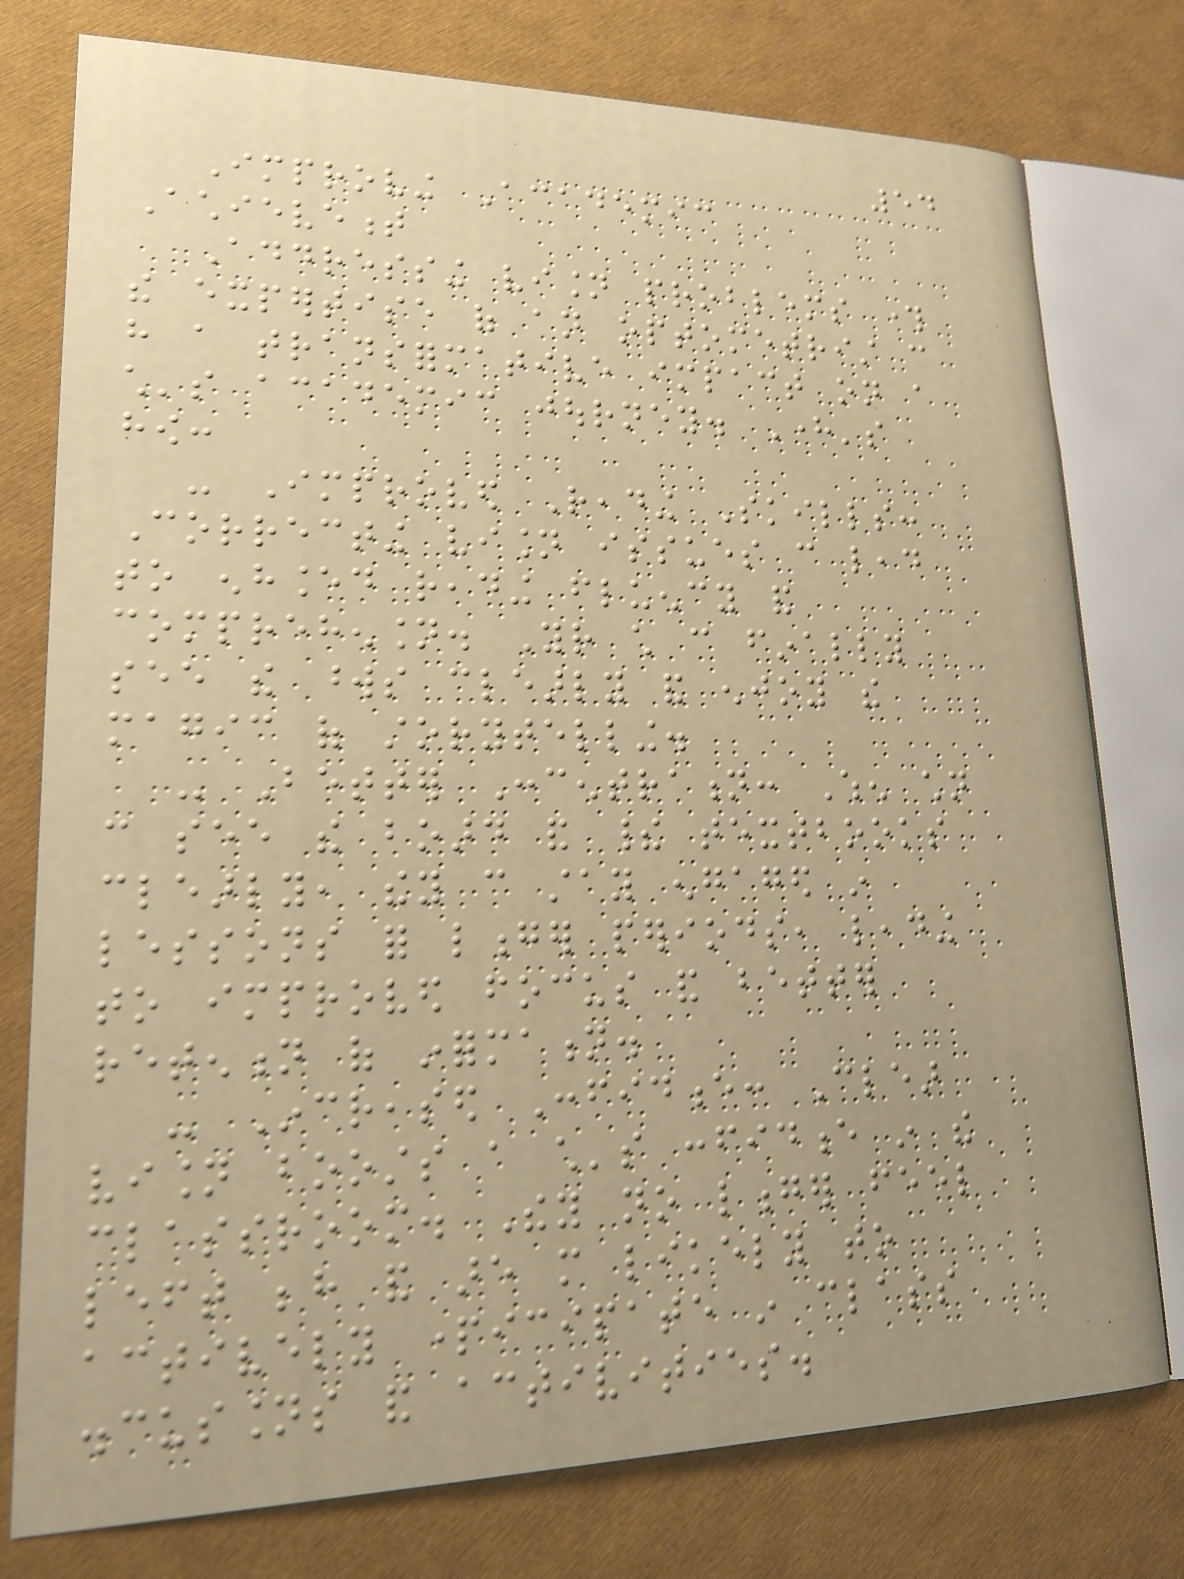54
Improving Academic
Achievement
Addressing vision problems through
the expertise of an optometrist can
have a transformative impact on a
child's academic journey. Here's
how:
- Improved Reading Skills:
Correcting vision issues can lead
to enhanced reading fluency and
comprehension. Your child can finally
see the words clearly and enjoy the
magic of storytelling.
- Better Concentration: When children
can see the board and their textbooks
clearly, they can stay engaged in
lessons for longer periods, leading
to improved focus and better
retention of information.
- Increased Confidence: Clear
vision boosts a child's confidence in the
classroom. They no longer feel
left behind and are more likely to
actively participate in class
discussions and activities.
